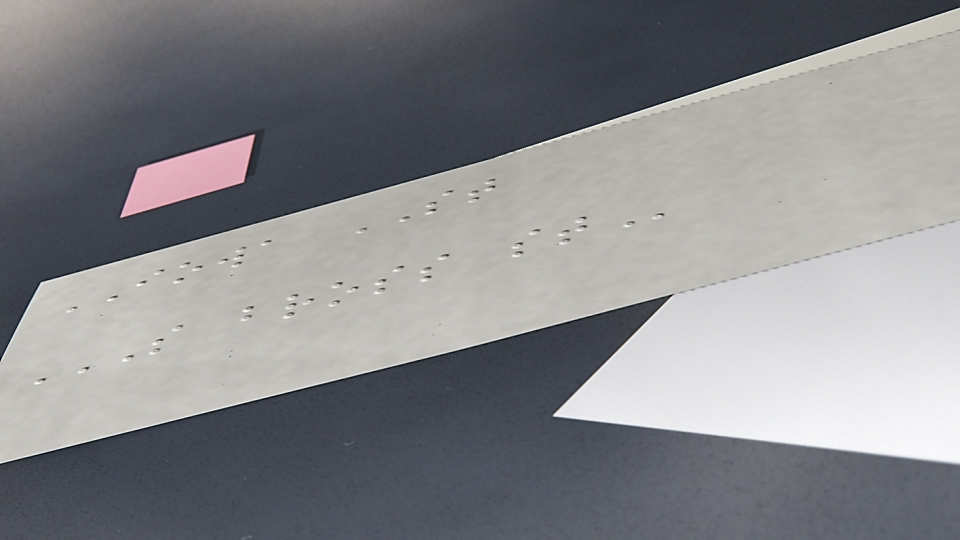IOWA ST
S BROSS ST
